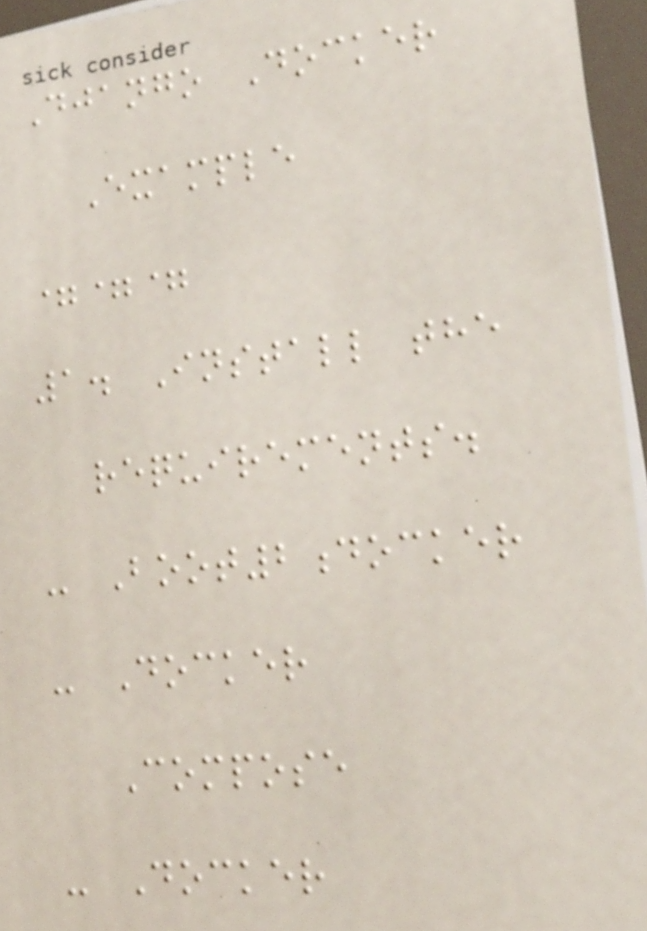Django Docker
Example
===
1. Install the
requirements.
- Boot2docker
- Docker
Compose
- Docker
